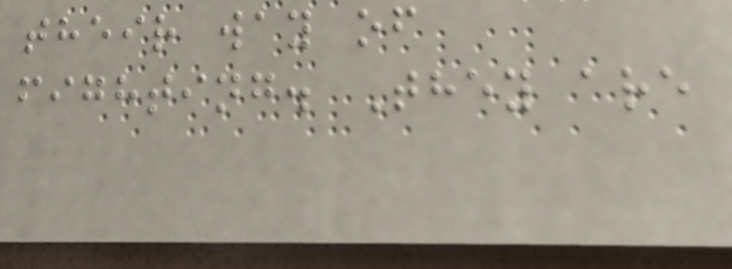their way of
fighting. They are
